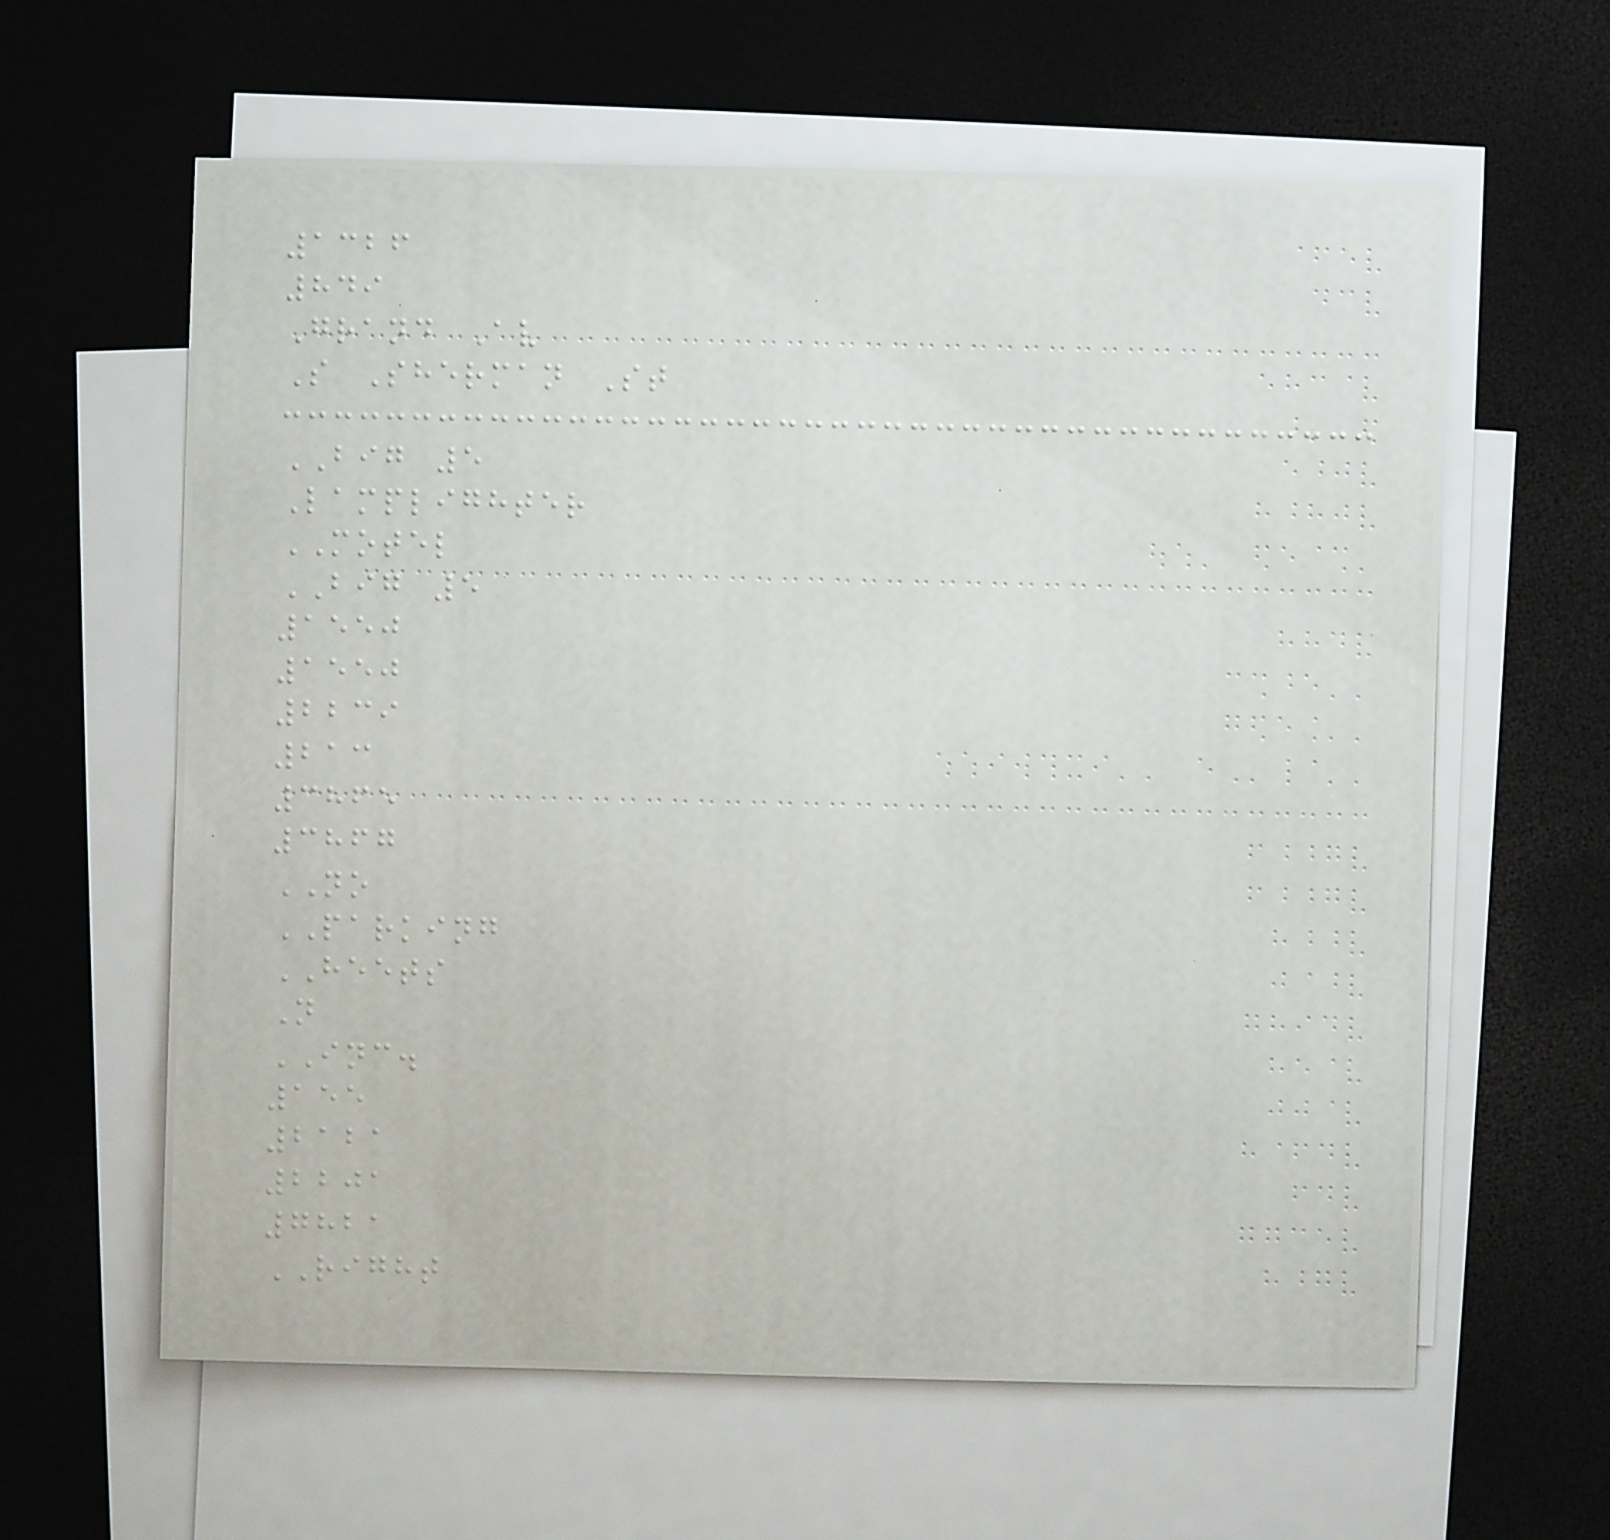1326
849
Grand Av
S Sherman St
BIG 5
Lamplighter
MOTEL
BIG 5
1550
1550
2239
213
3865
3867
NO
PARKING
HEETS
N
INC.
155
2121
2201
7821
RIGHT
